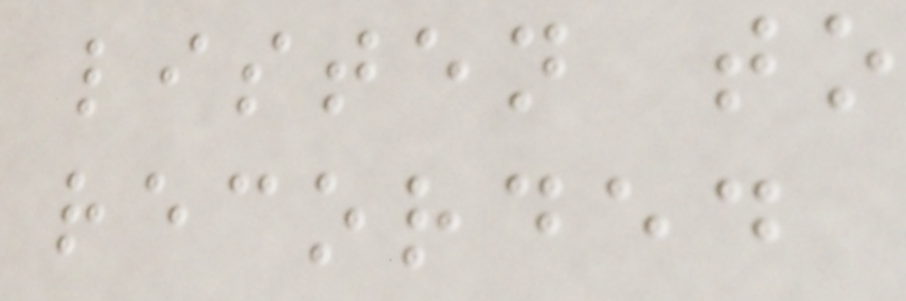listen to
recorded
